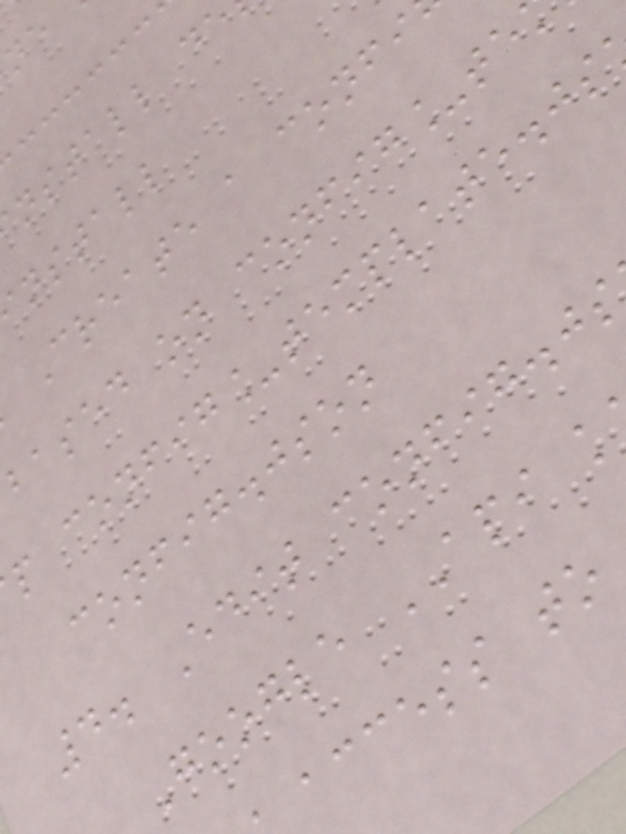nstall de
nstall
Create a confi
based on config_te
p config_template.js
config.json
4. Edit config.j
Google API k
access to
